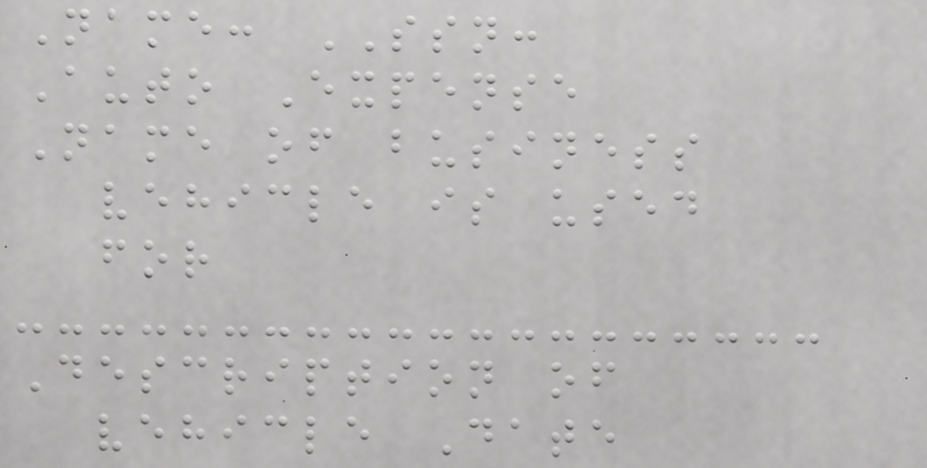Name: SSN:
Auto Expense
Name of business
vehicle is used
for
Description of
vehicle Date
